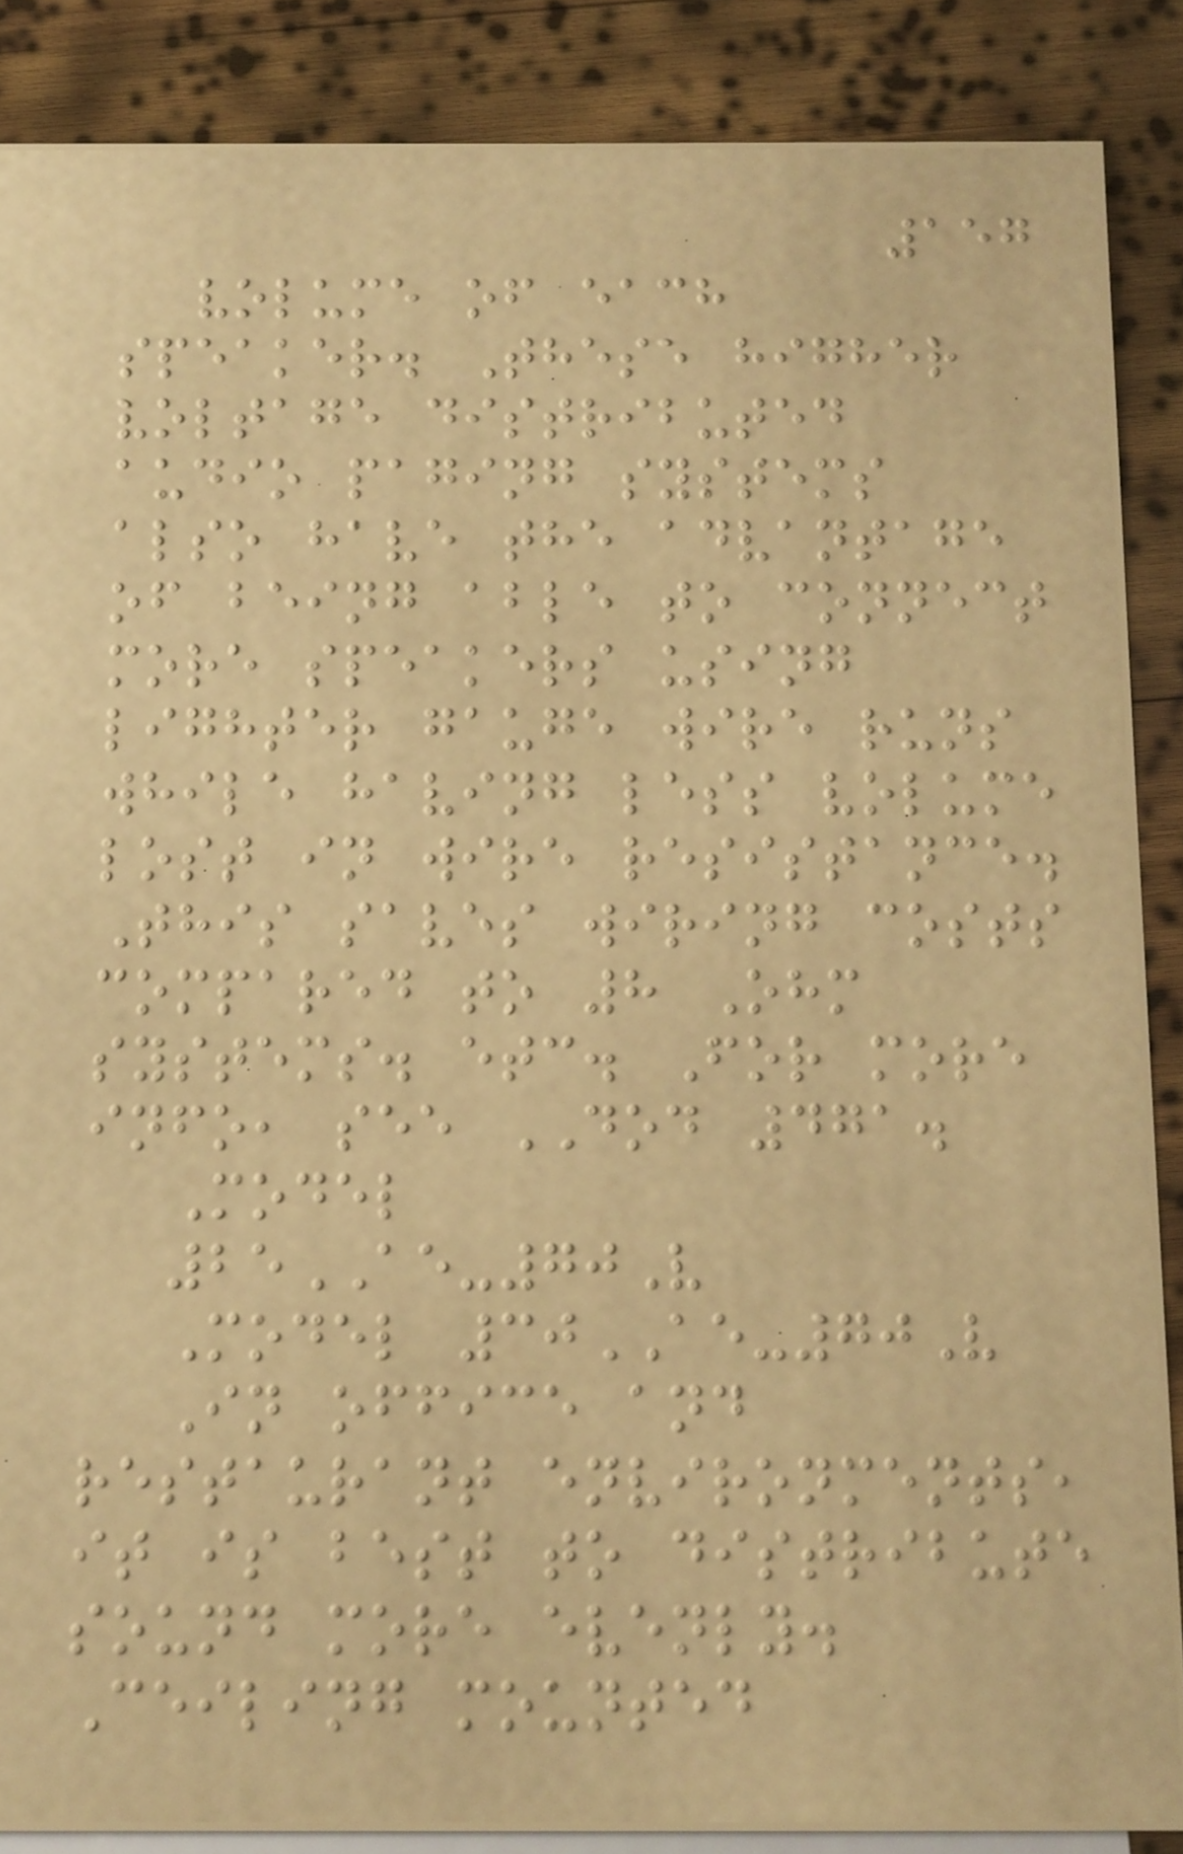157
volume of each
speaker. These higher
voltage distributed
audio paging systems
also have the advantage
of being able to connect
more speakers using
lighter gauge wire runs
while having less volume
lost in wire resistance.
This saves wiring costs
compared to 8 Ohm
systems. etc. For more
info, see DOD 471.
Model
25AE-70V
Model 30AE-70V
In office and
restaurant environments,
it is best to distribute
sound more evenly.
Ceiling mounted
